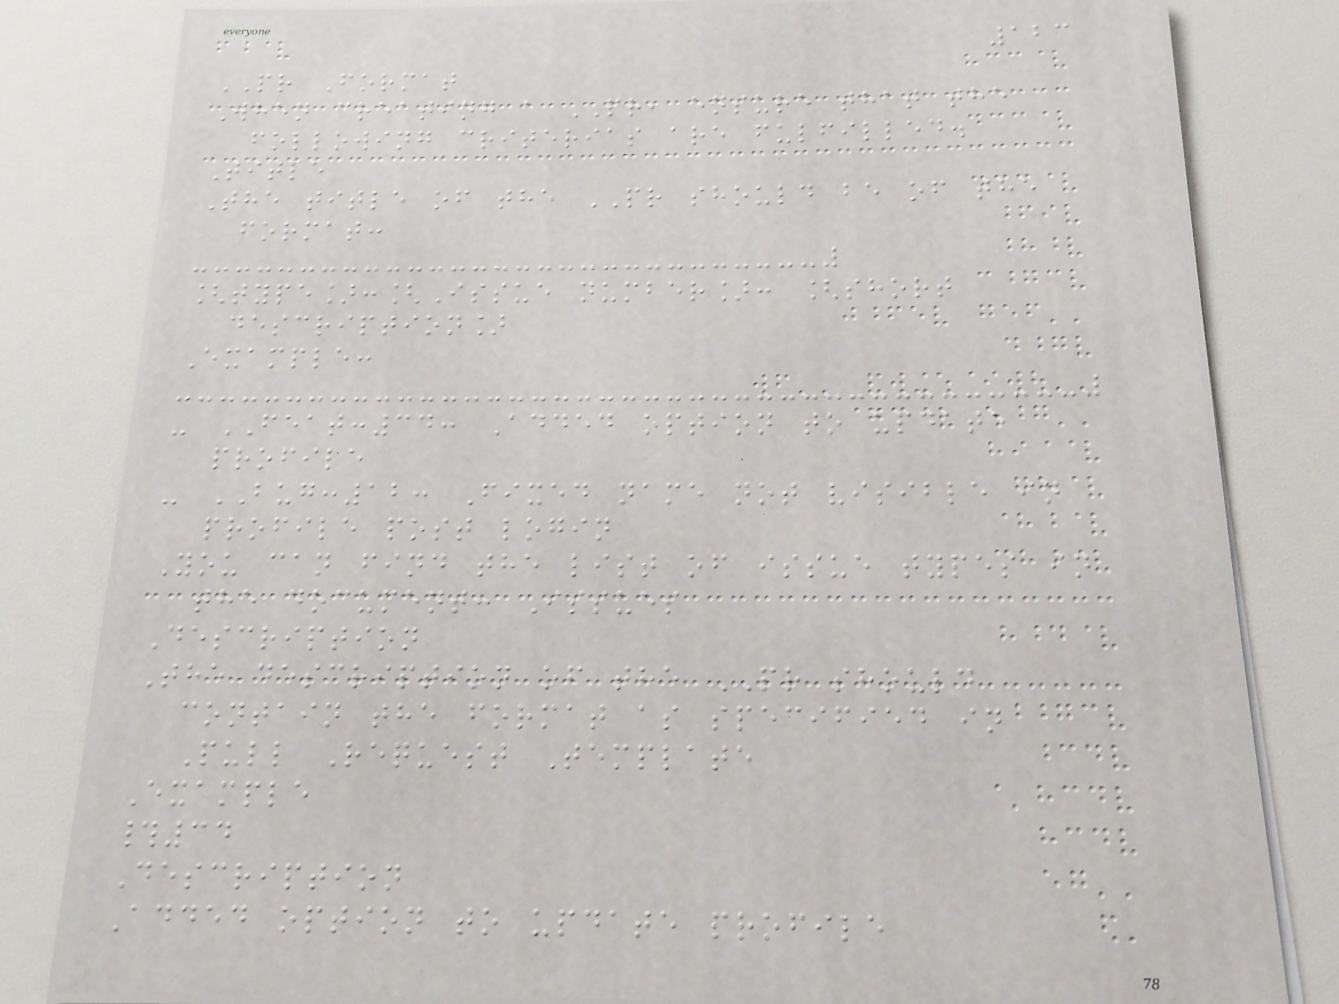123
PR Format
When creating a PR, ensure that the
following criterias are fulfilled.
Title
The title of the PR should be of the
format:
[type]:[Issue number]: [short
description]
Example:
- FEAT:34: Added option to update
profile
- BUG:12: Fixed name not visible in
profile post login
You can find the list of issue types in
the document: Issues
Description
The description of the PR should
contain the format as specified in
Pull Request Template
Example
#34
Description
Added option to update profile
